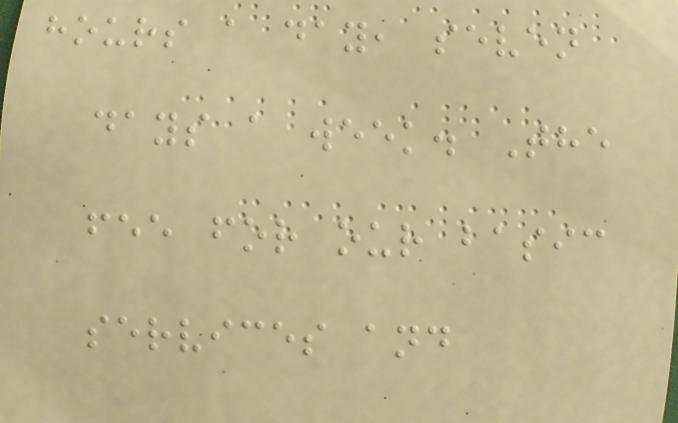hours a day, seven
days a week. The
fee for our basic
services and
